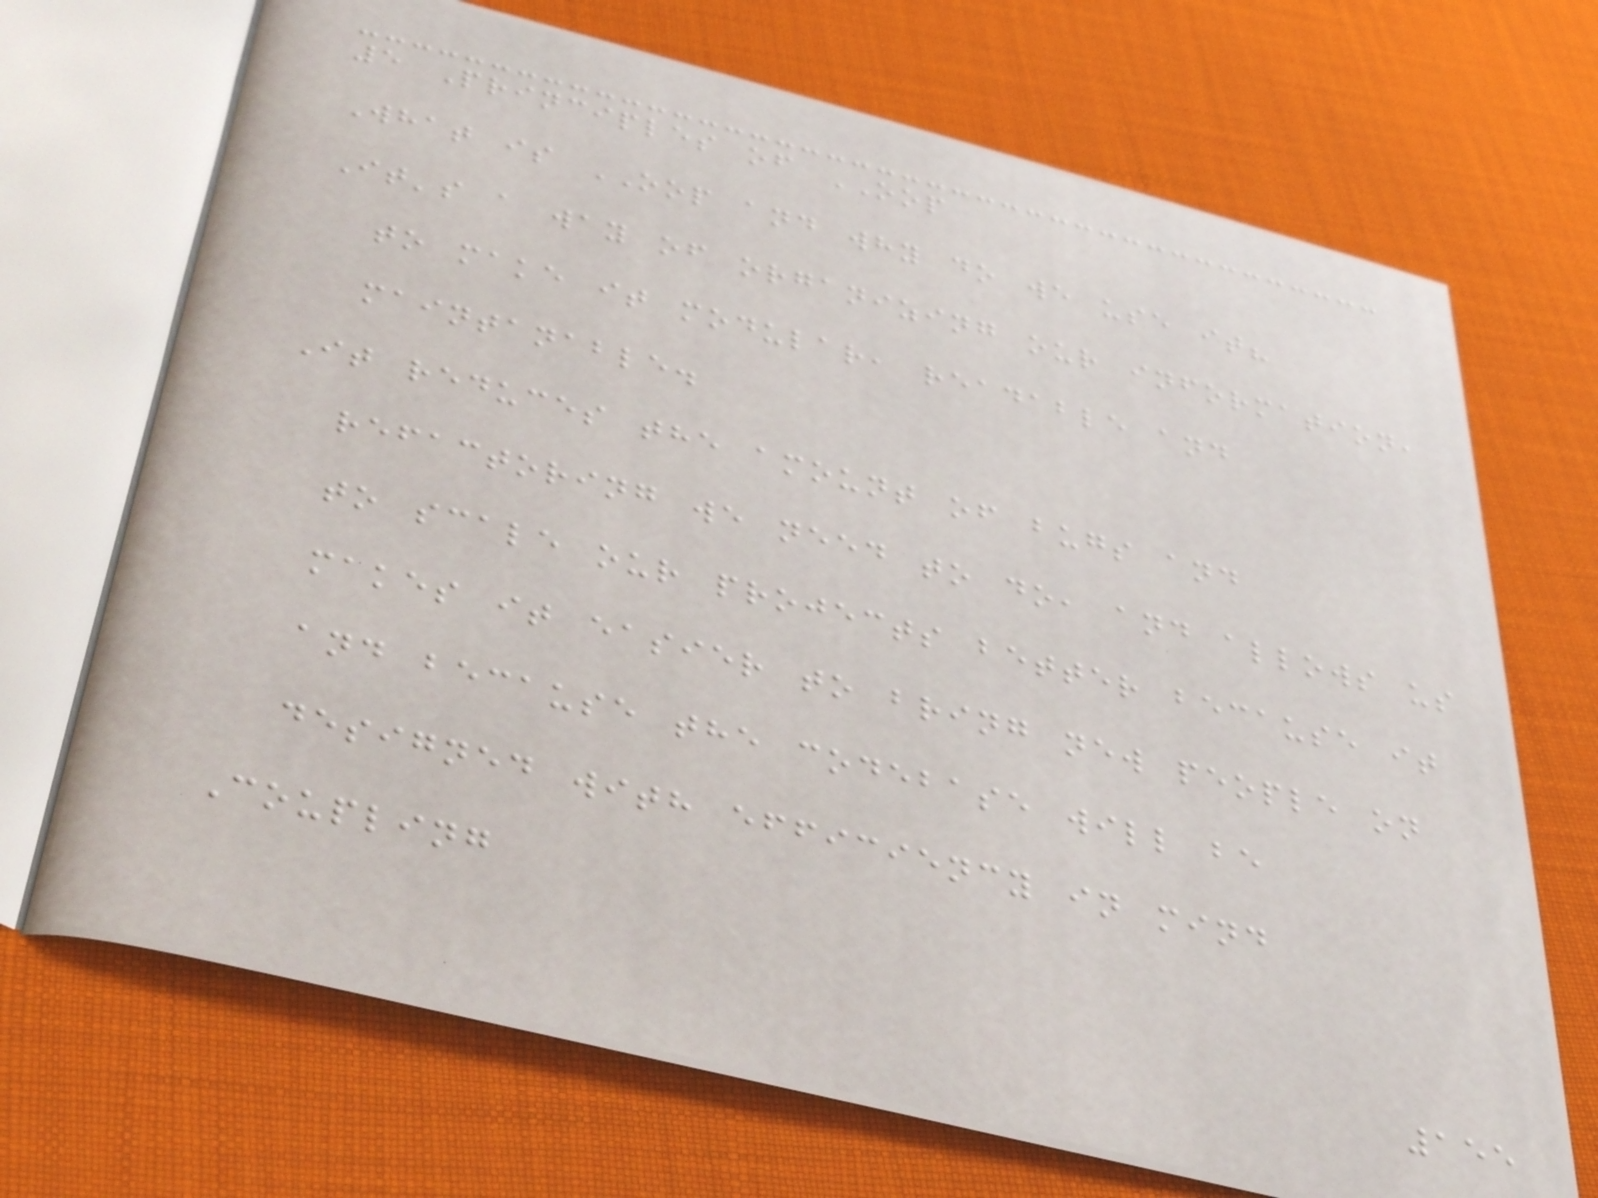5 Principles of OOP
What is OOP and why do we use it?
It's a way of organizing our information,
to make it modular, readable and
maintanable.
It reduces the amount of bugs and
refactoring we need to do, and allows us
to scale our projects better because it
makes it easier to bring new people on
and because the codebase will be
designed with efficiency in mind
Coupling
155
